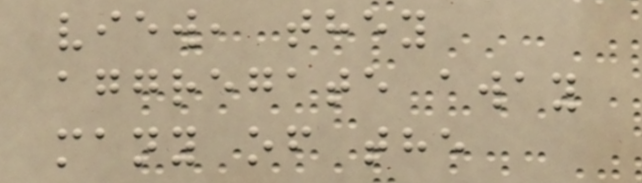view, they
aggregate away
many of the
